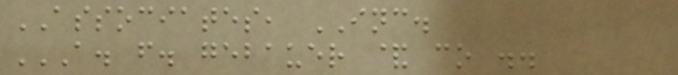ASSOCIATES, INC.
A. F. GEBAUER & CO ..
